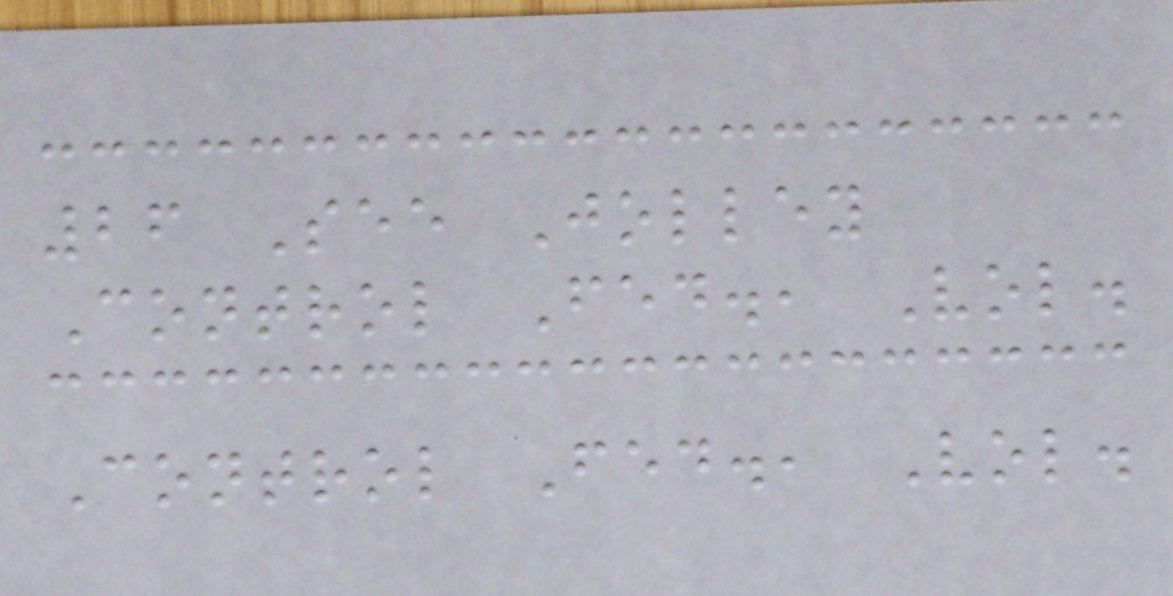26 See Jolley
Control Fed., Vol.
Control Fed., Vol.
